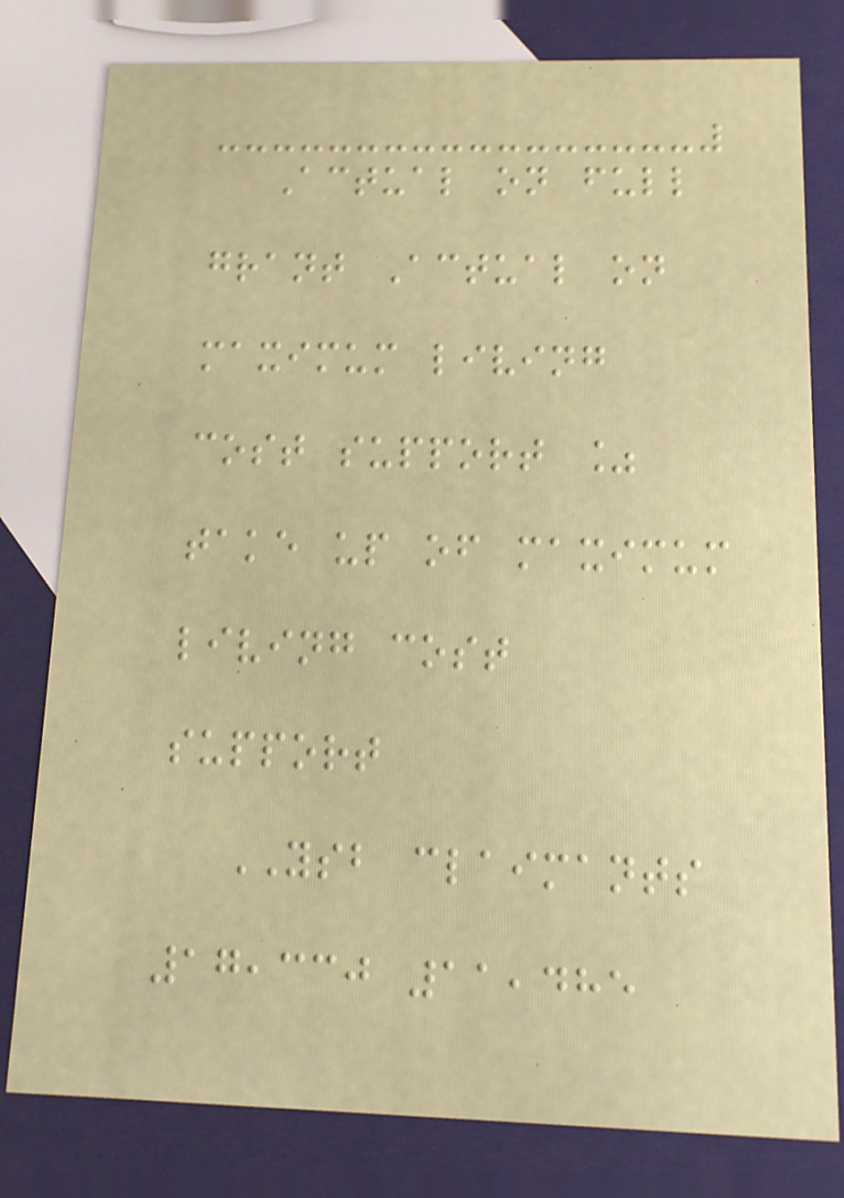Actual on full
grant Actual on
maximum living
cost support %
take up of maximum
living cost
support
YSB claimants
17,330 11,485
